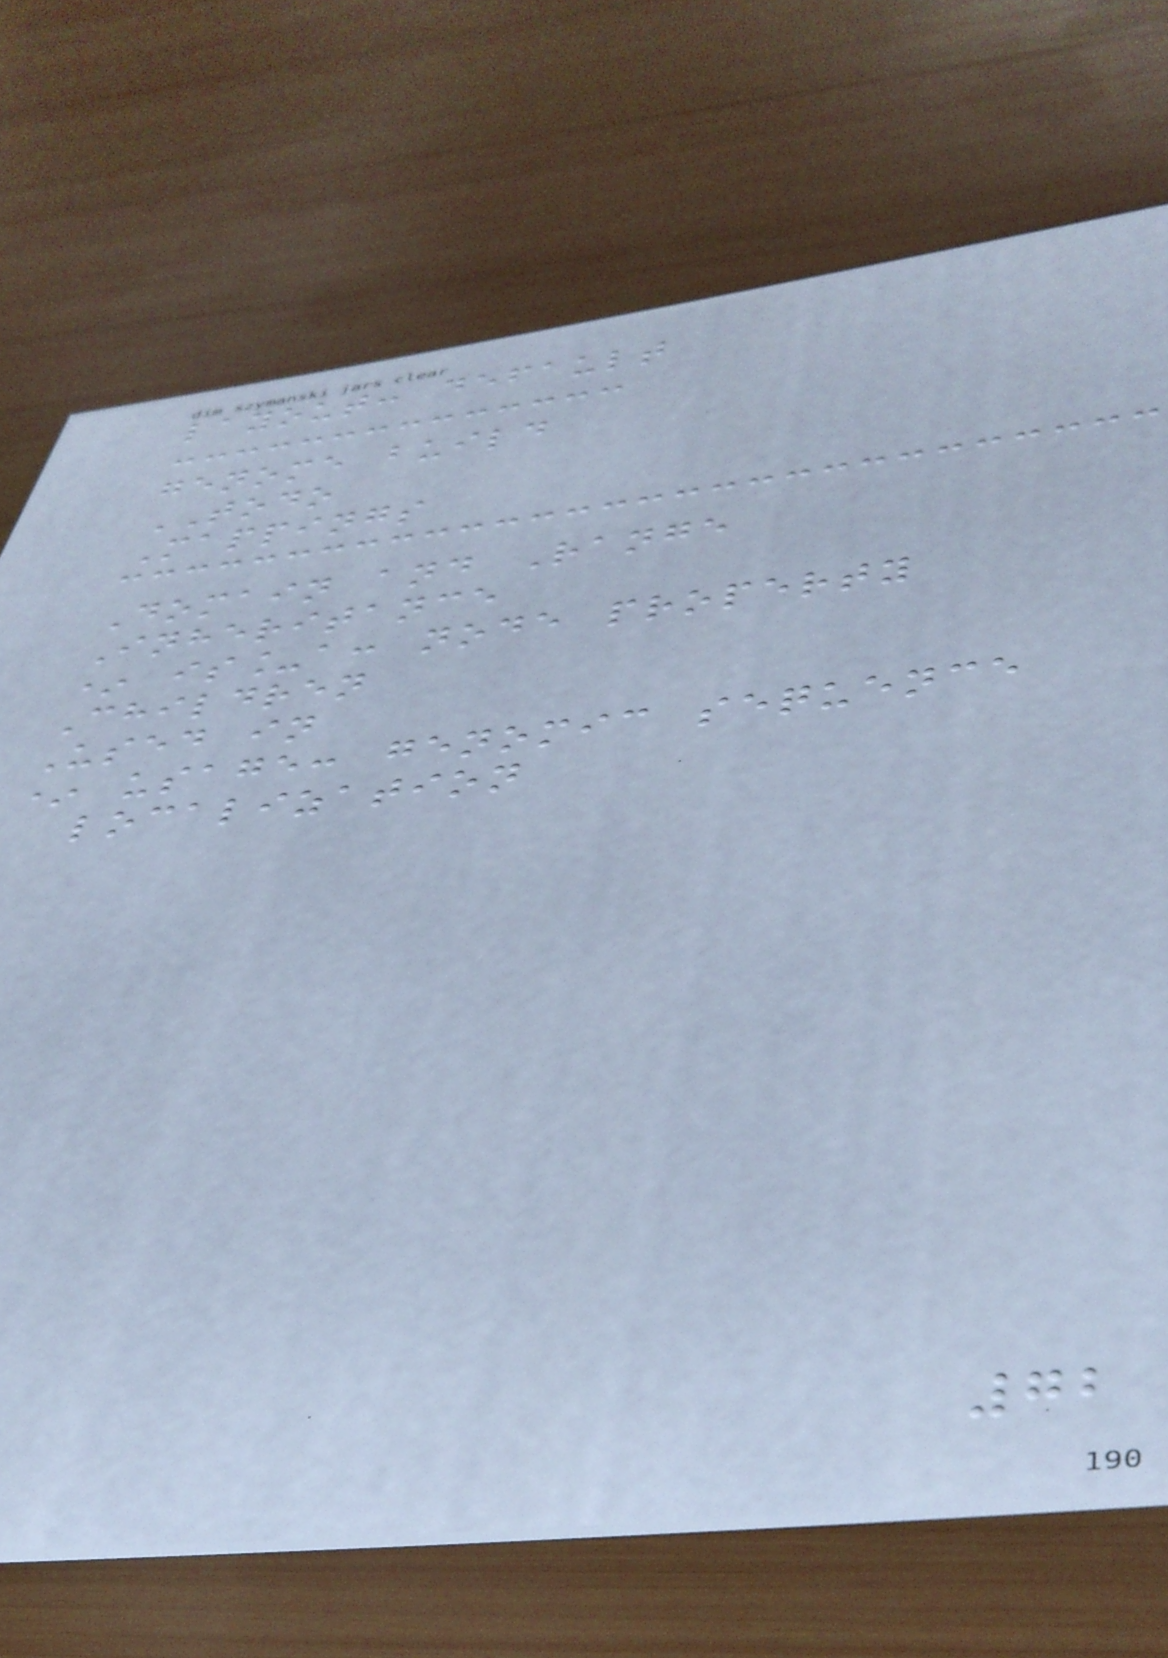layout: default
genome build
TODO
Mappings
Domain and Range
Inheritance
* is_a: node property
Children
Used in
* usage: genomic sequence
localization
72
